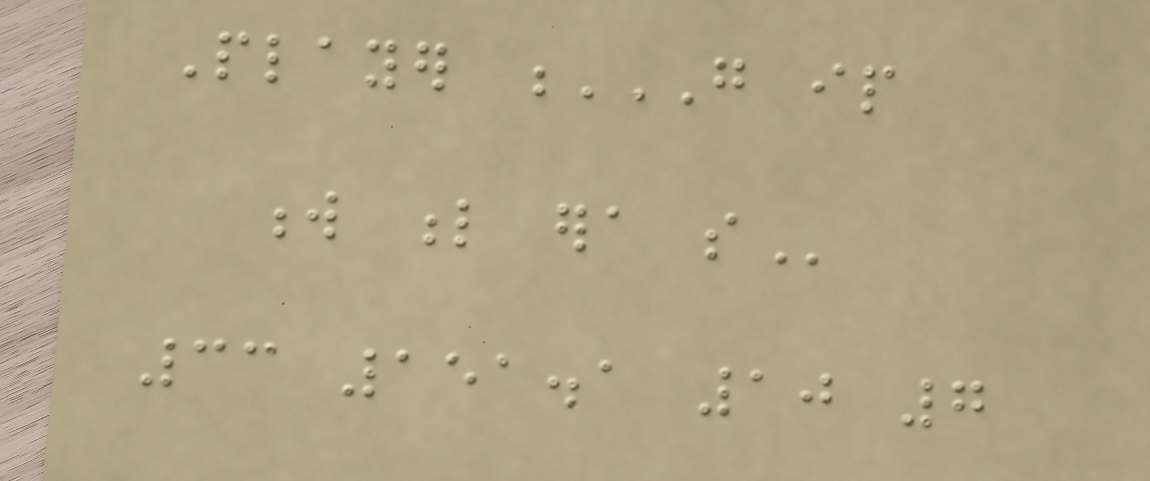Player G IP
W L ERA SO
33 151.1 10 7
